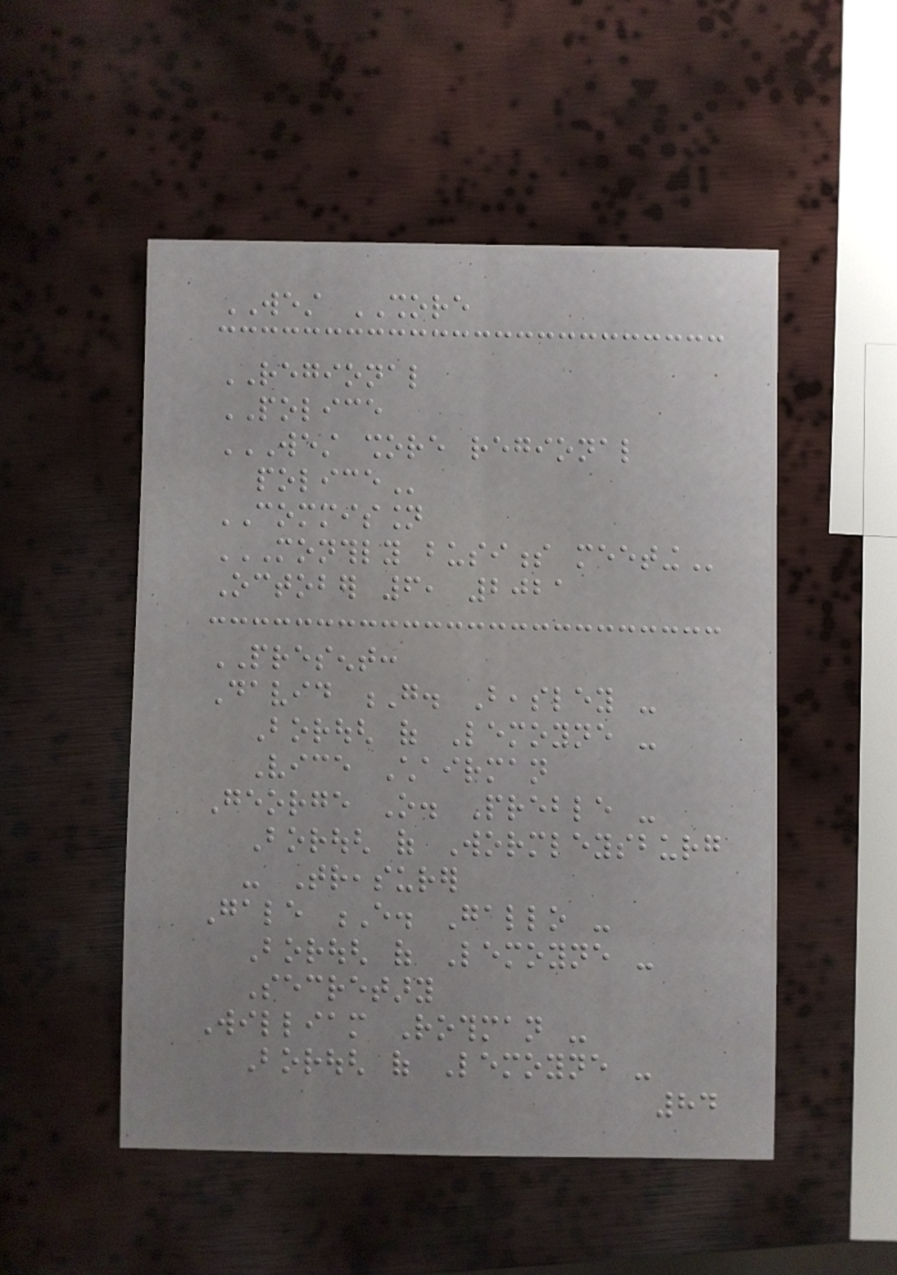WEST SHORE
REGIONAL
POLICE
WEST SHORE REGIONAL
POLICE
COMMISSION
MONTHLY BUSINESS MEETING
October 6, 2021
PRESENT:
David G. Beasley -
Borough of Lemoyne -
Vice Chairman
George O. Preble -
Borough of Wormleysburg
- Treasurer
Gale E. Gallo -
Borough of Lemoyne -
Secretary
William Rothman -
Borough of Lemoyne -
84
